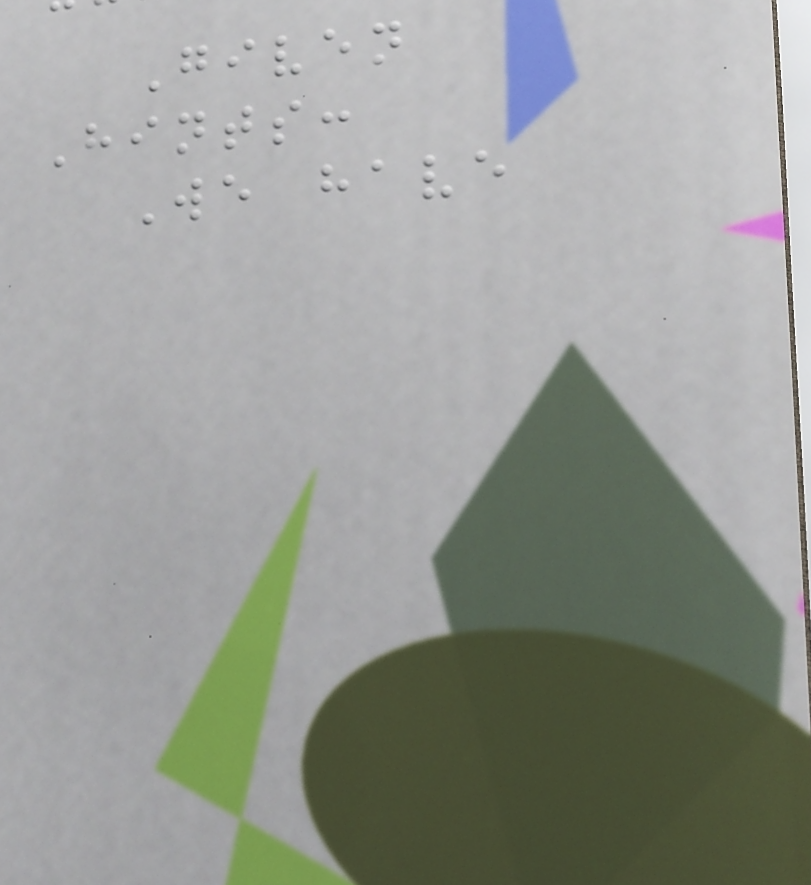Given
Hints:
We have
